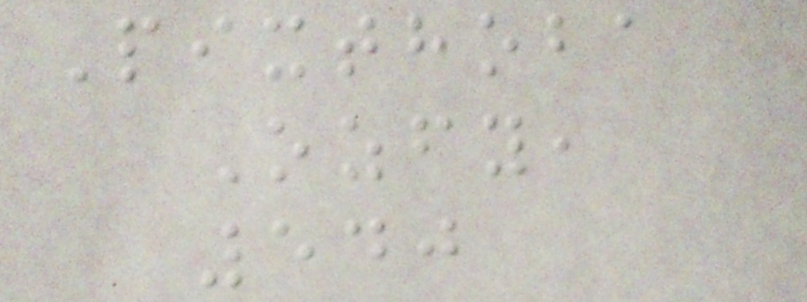Pixthoba
Ozfy,
540
